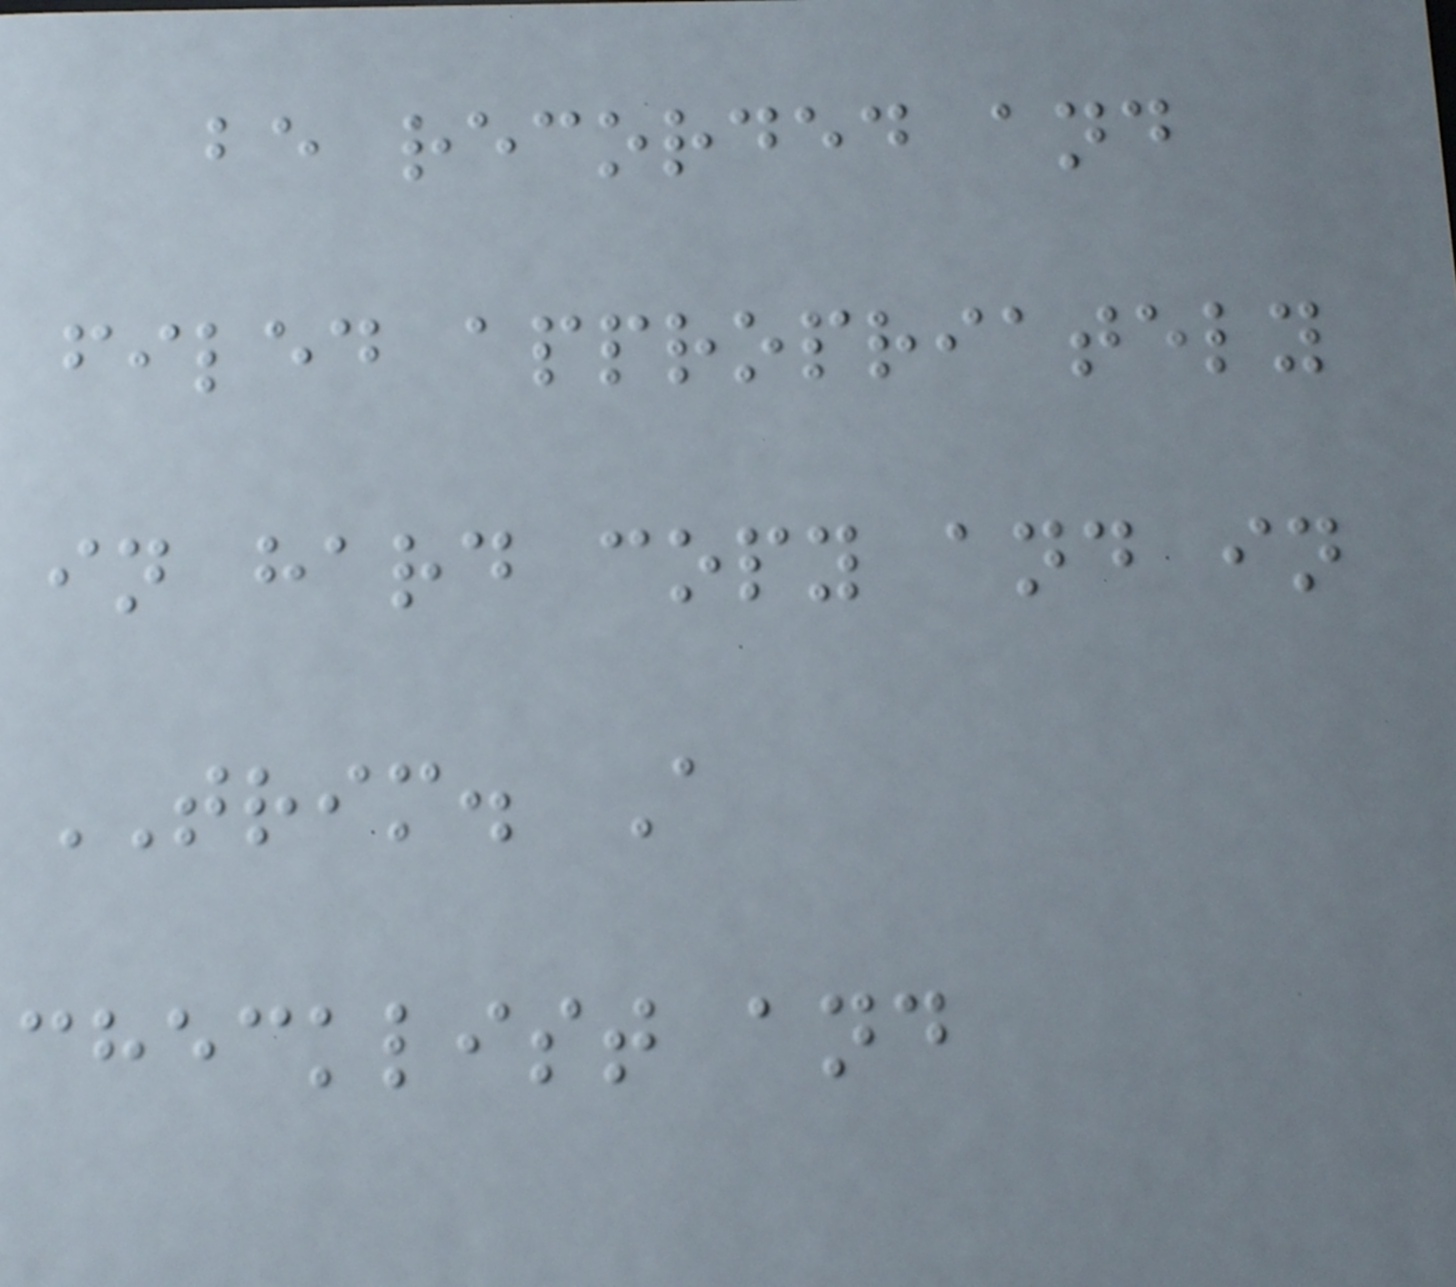be recorded and
filed appropriately
in hard copy and in
TRIM. A
checklist and
